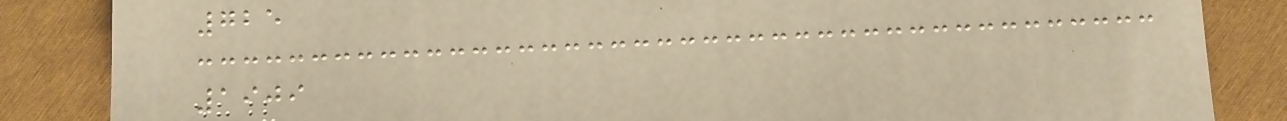725
1909
